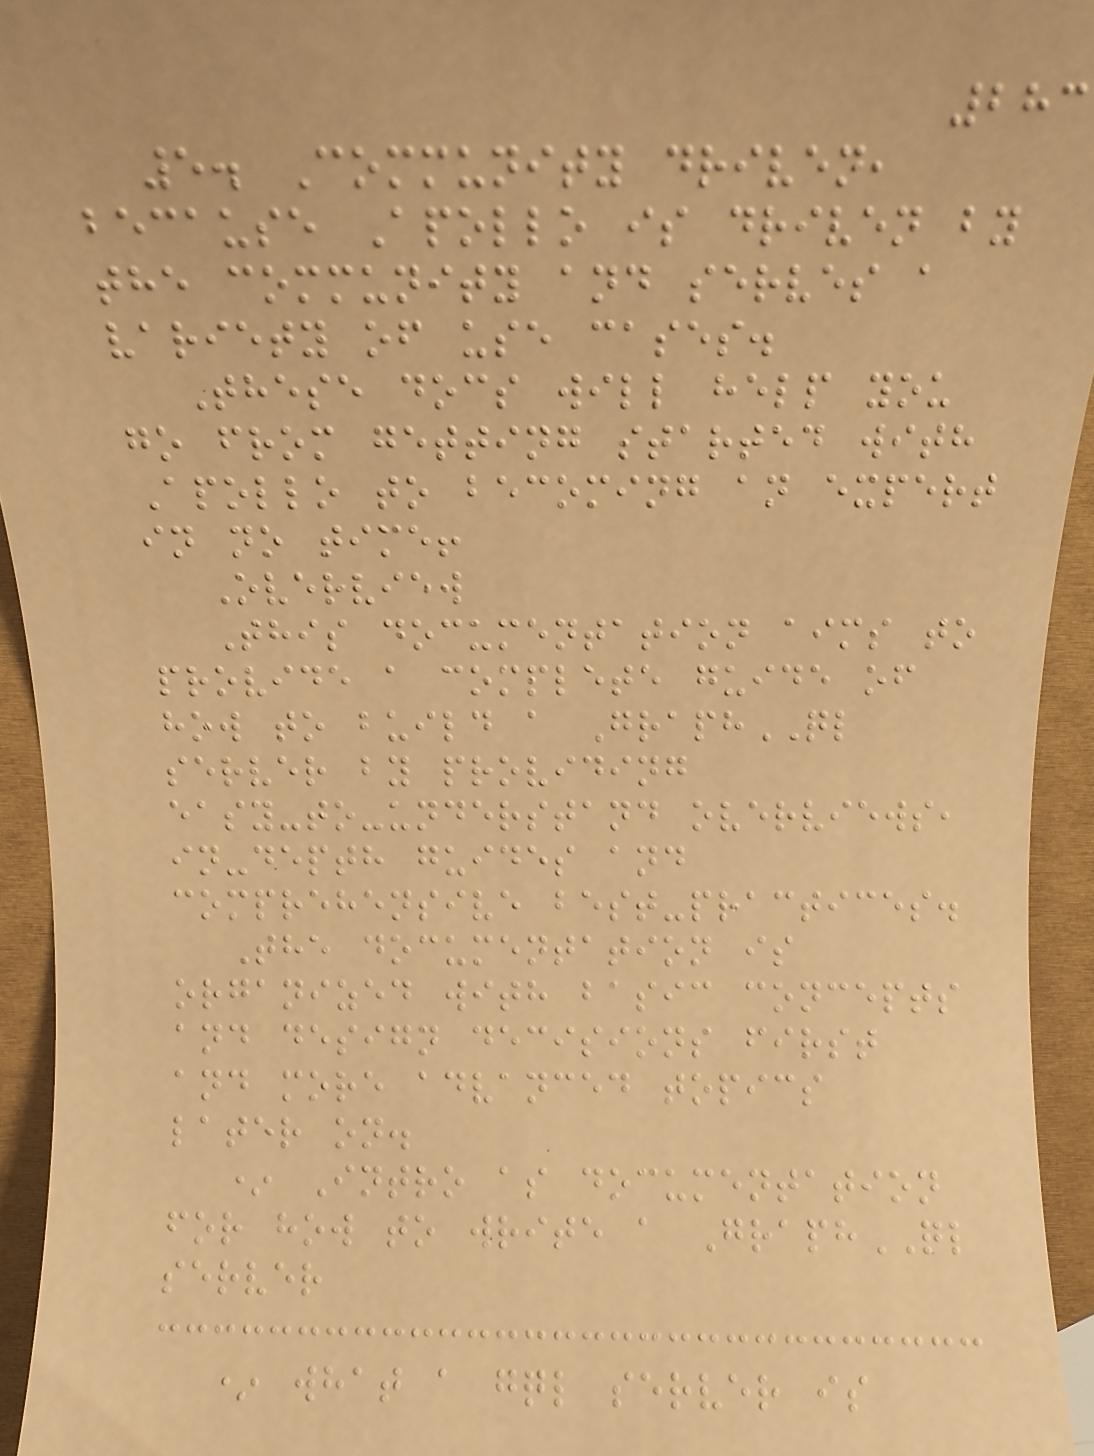283
5. Community driven,
because Apollo is driven by
the community and serves a
variety of use cases.
These docs will help you
go from getting started with
Apollo to becoming an expert
in no time!
Overview
This documentation aims to
provide a complete guide of
how to build a GraphQL
server by providing
easy-to-understand overviews,
in-depth guides and
comprehensive best-practices.
The documentation is
organized with basic concepts
and design decisions first
and more advanced topics
later on.
* Intro as documentation
for how to write a GraphQL
server
* what a gql server is
